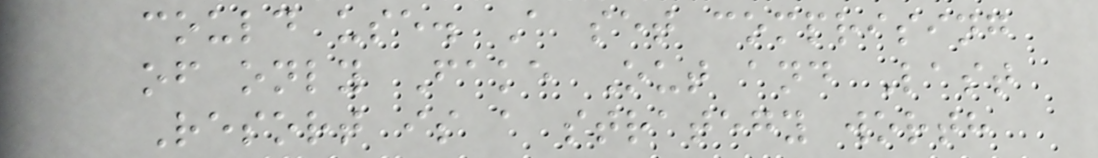could use. A set comprising
of only Fake Out and Last
Resort is a strategy worth
